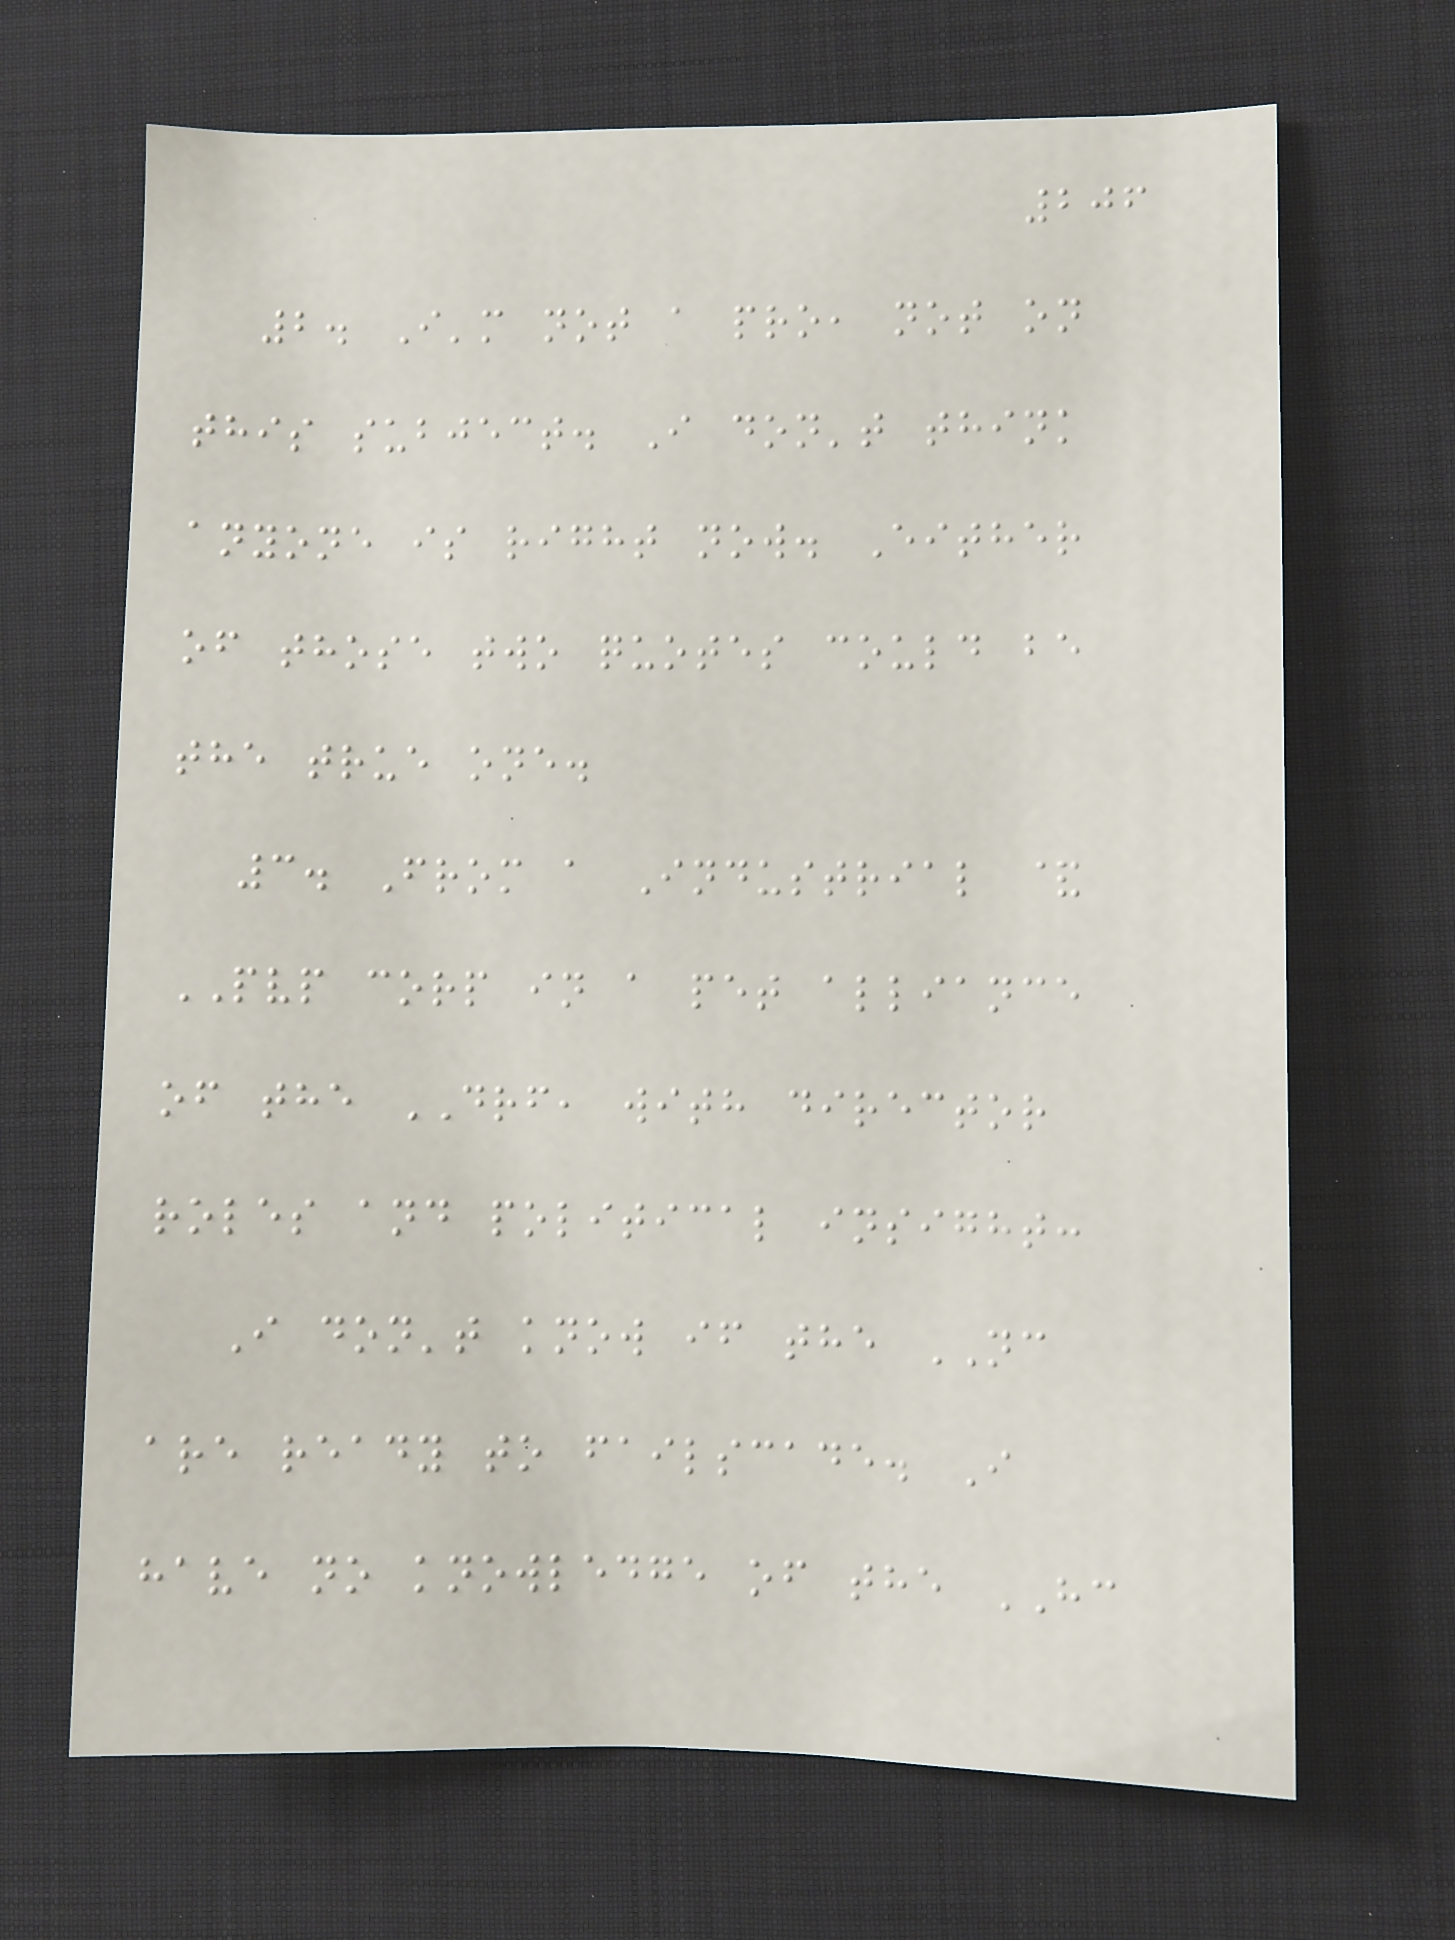206
2. I'm not a pro, not on
this subject. I don't think
anyone is right now. Either
of those two quotes could be
the true one.
3. From a Industrial &
PVP corp in a pet alliance
of the DRF, with director
roles and political insight:
I don't know if the NC
are ready to failscade. I
have no knowledge of the HC
